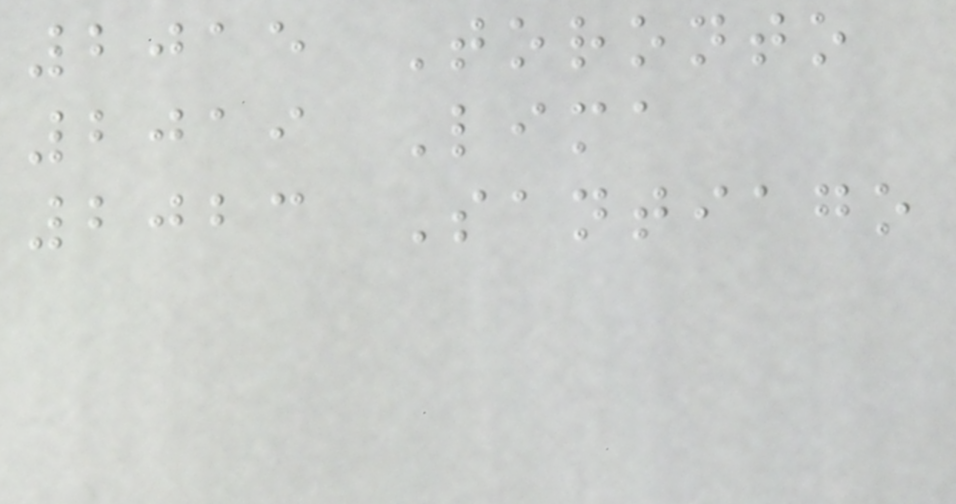2015 Toronto
2019 Lima
2023 Santiago
